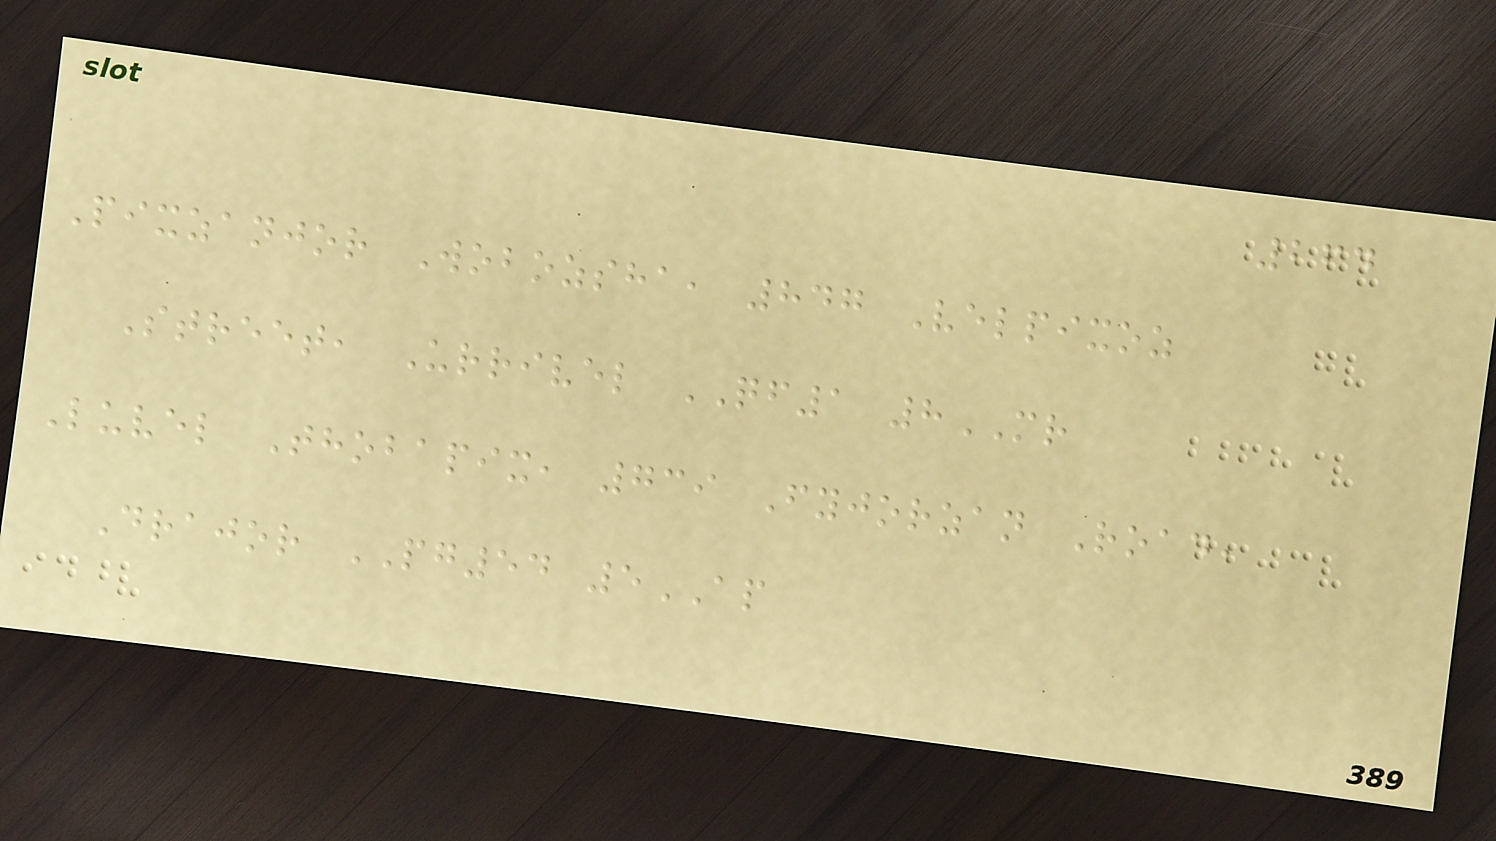264
Pixzanjor Wobozsha, 847 Velpixoz
Street, Urrivel QF1 8MR
Luvel Thobapix, 739 Fyjorzan Road,
Drajor PG54 5AP
